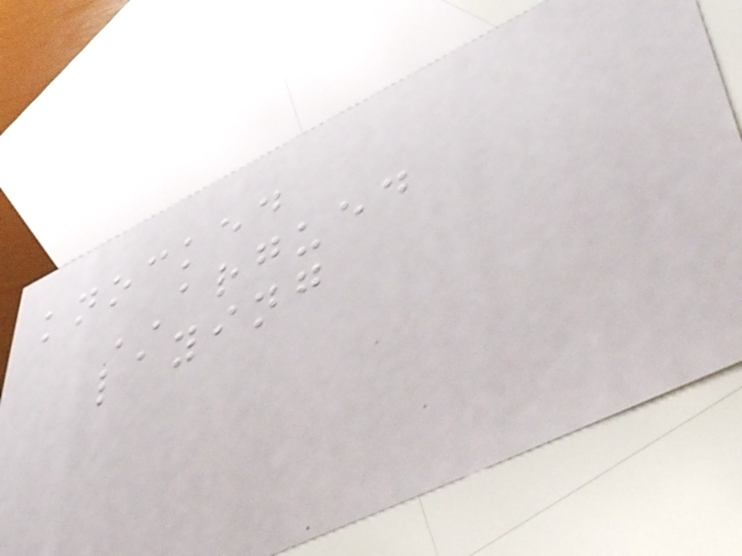knocked
ARGUED
laying
